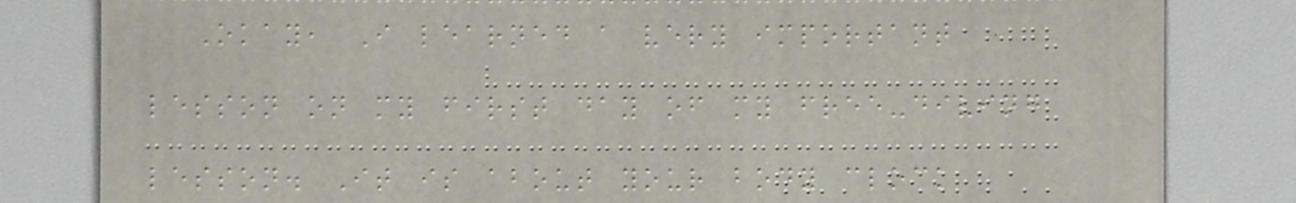Okay, I learned a very important
lesson on my first day of my free-diving
lesson. It is about your body clock
